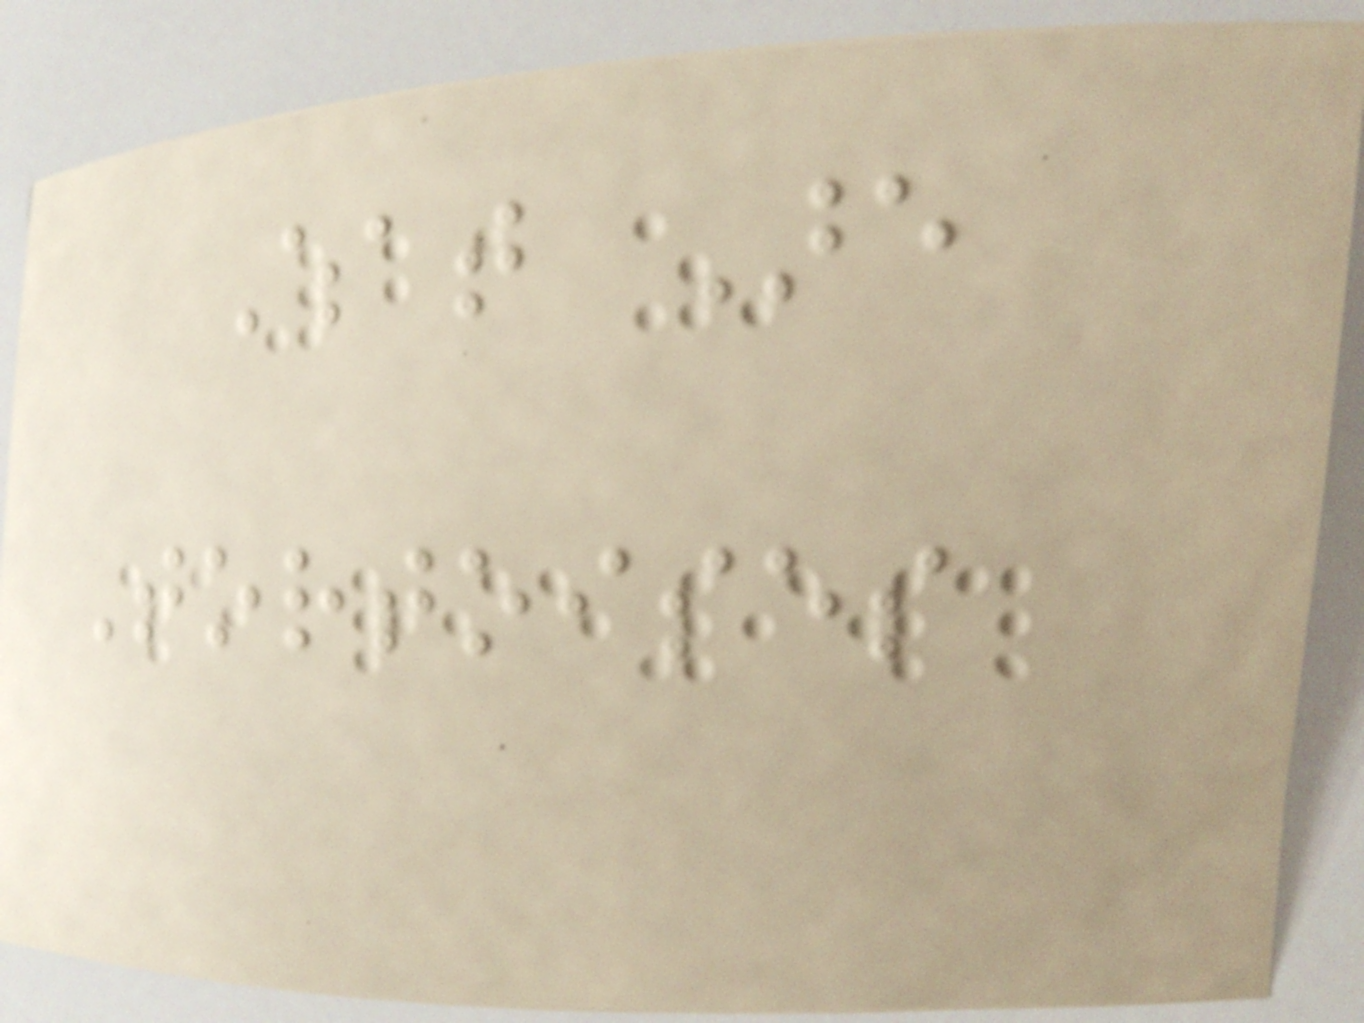What Are
Tortoises
